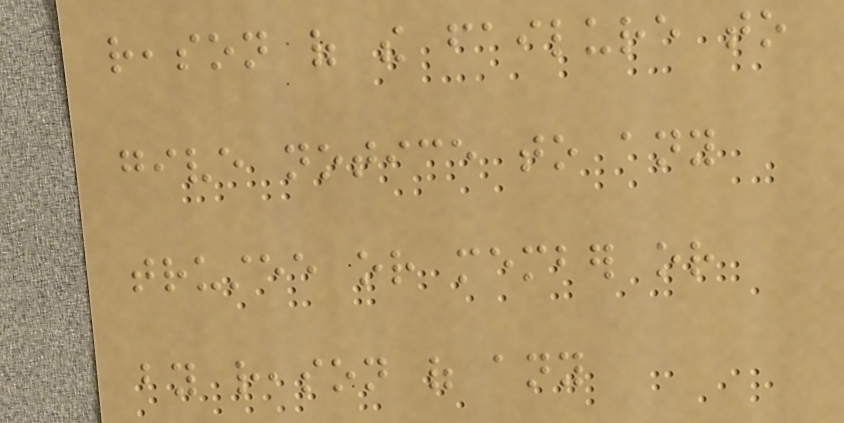reason of the failure to
give notice to any
trustee or member or
by reason of any
